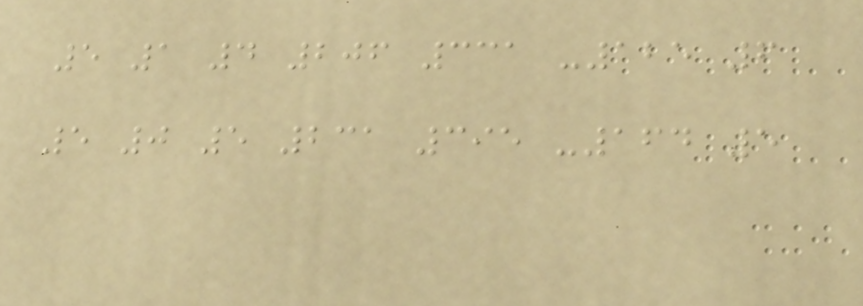5 1 4 206 331 -125 6
5 0 5 231 395 -164 5
